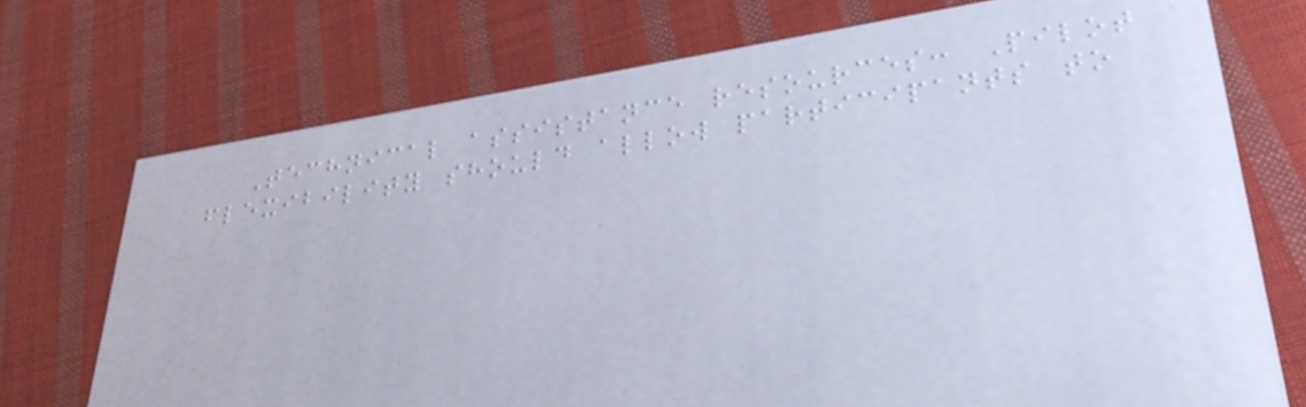Technical assistance resources: Pilot
flexibility should allow participants to
